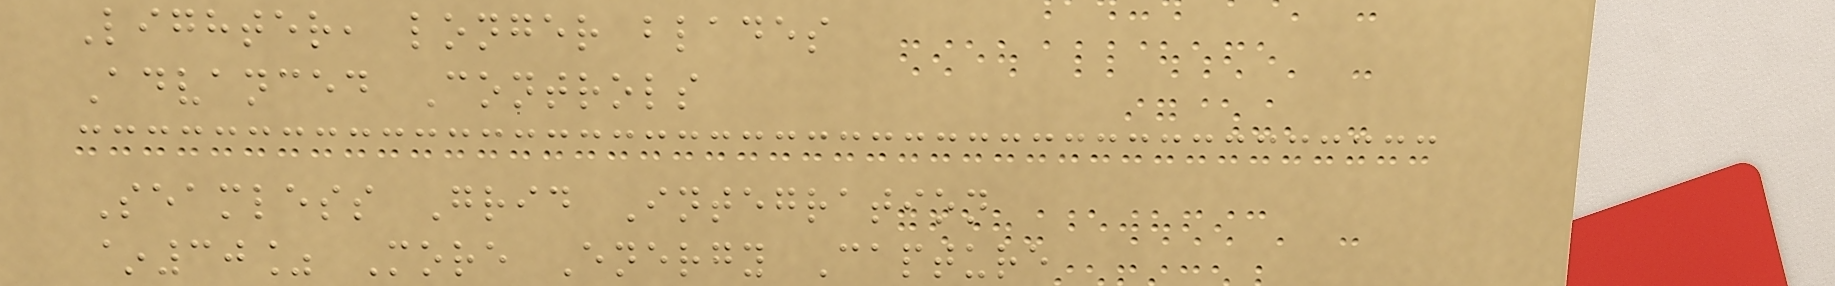Lighter, longer blades
Advanced Controls
Seamless Grid Integration
~30% More Energy Capture
